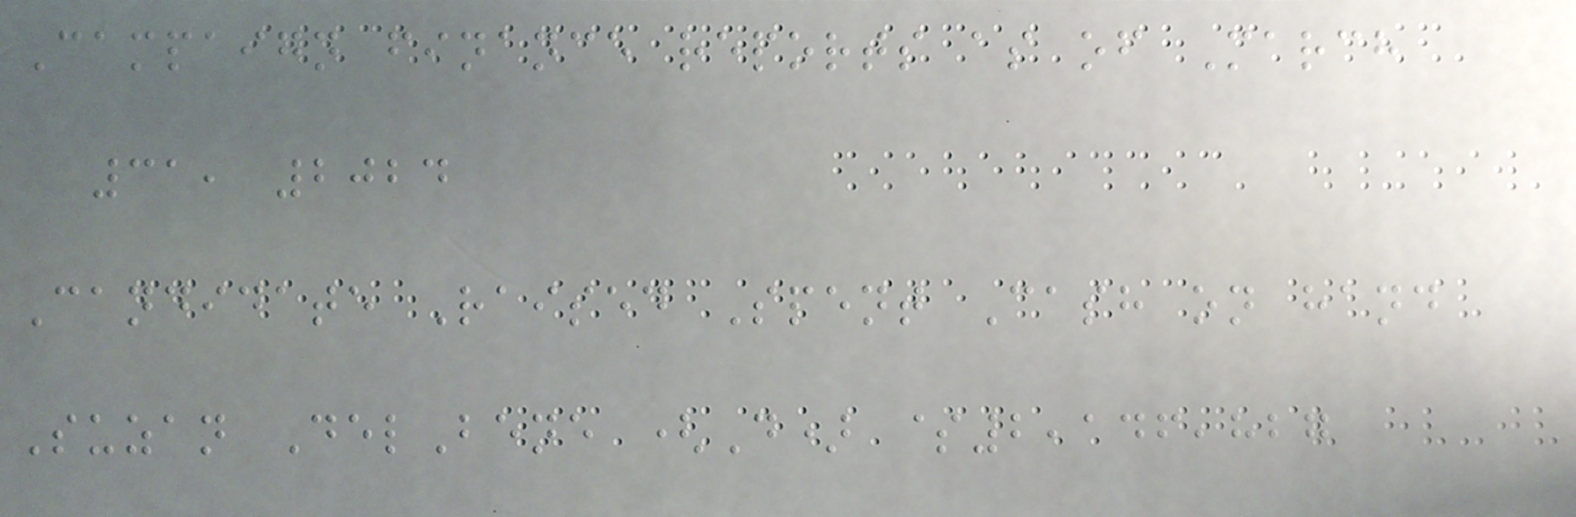Campaign finance reports as of March
31, 2024
Candidate Raised Spent Cash on hand
Suzan DelBene (D) $2,146,827
